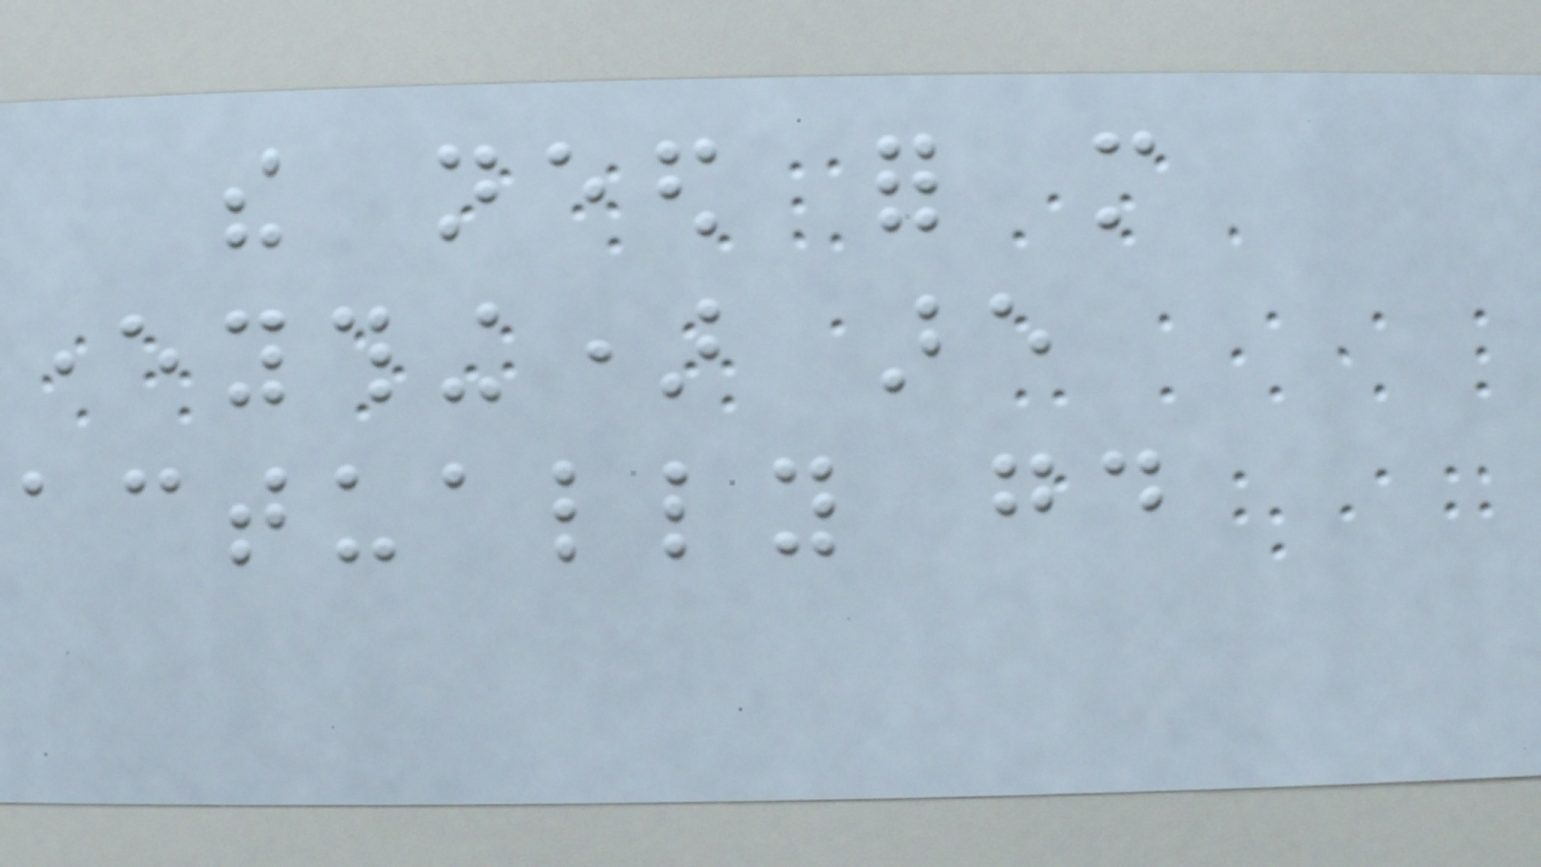the need for more
everything) are
actually good
